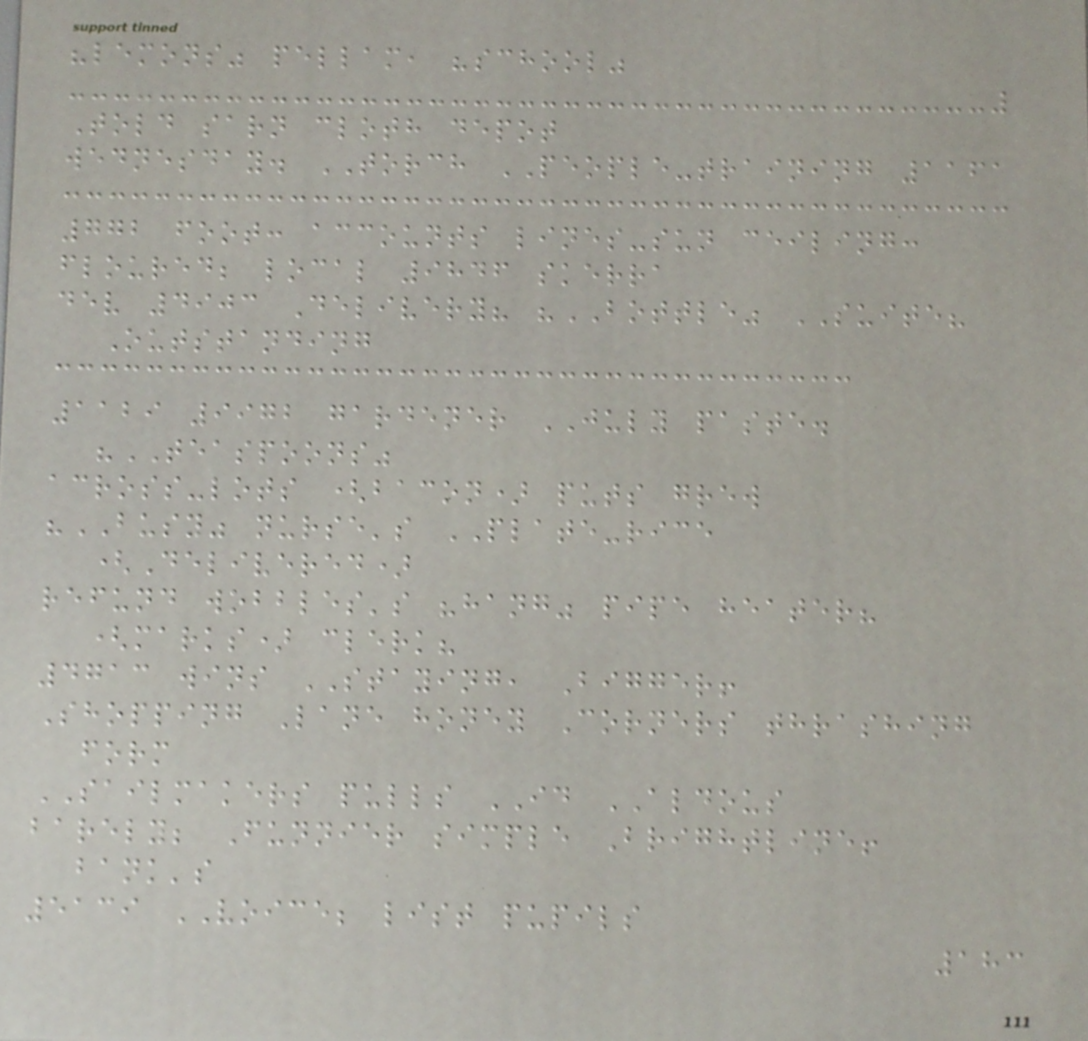"lemons" pellam, "school"
Told sarn cloth depot
wednesday. TORCH PEOPLE-training 1161
772 foot: accounts lines-sun ceiling:
floured; local 9846 skerra
dev 4903 Delivery? "BOTTLE" SUITE?
Outstanding
1129 9972 gardener JULY paste.
"TEASPOONS"
across-lots (bacon) puts grew
"BUSY" nurse's PLATE-rice
(Delivered)
refund wobbles's "hang" pipe heater?
(marks) clerk?
4713 wins STAYING, Bigger!
Shopping Lane honey Corners thrashing
form
SAILMAKERS pulls ID ALDOUS
barely; Funnier simple Brightline!
bank's
5139 VOICE; list pupils
183
